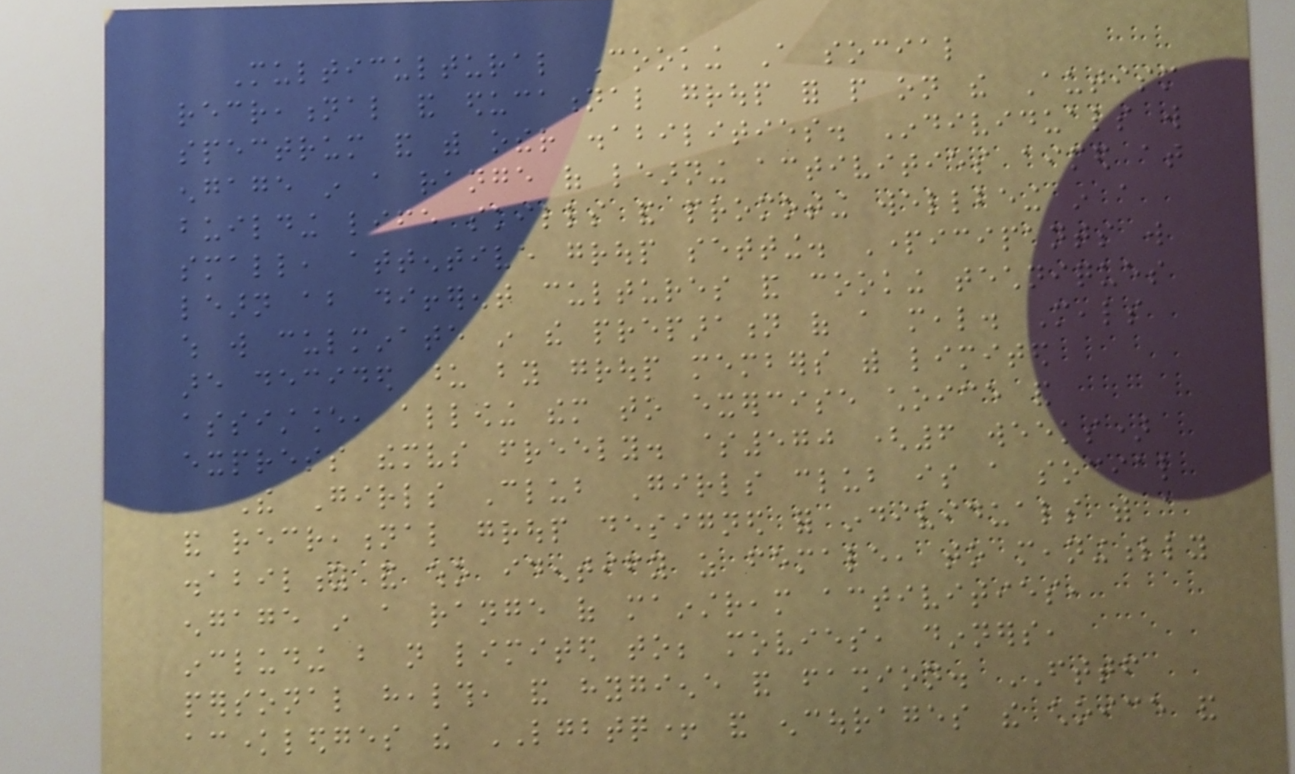Multicultural Cooking A social
recreational and educational group for people on the Autism
spectrum and with other disabilities. Individuals will
engage in a range of learning activities aimed at
building life skills and promoting wellbeing in a
small, attentive group setting. Participants will
learn about different cultures and cooking techniques
which will culminate in the preparation of a meal. Meals
are decided upon by group members with limited
assistance, allowing them to exercise choice and
express themselves freely. $570 (6 weeks)
The Girls Club Girls club is a social
and recreational group designed for individuals with a
disability and who identify as female, to meaningfully
engage in a range of mainstream activities,
including but not limited to; movies, dinners,
personal health, and hygiene and fashion. FTTF
acknowledges the LGBTQ+ and encourages the choice and
